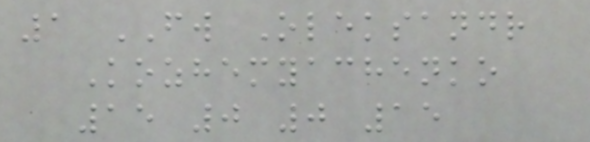1 FW Oleksandr
Kozhemyachenko
15 0 0 15
